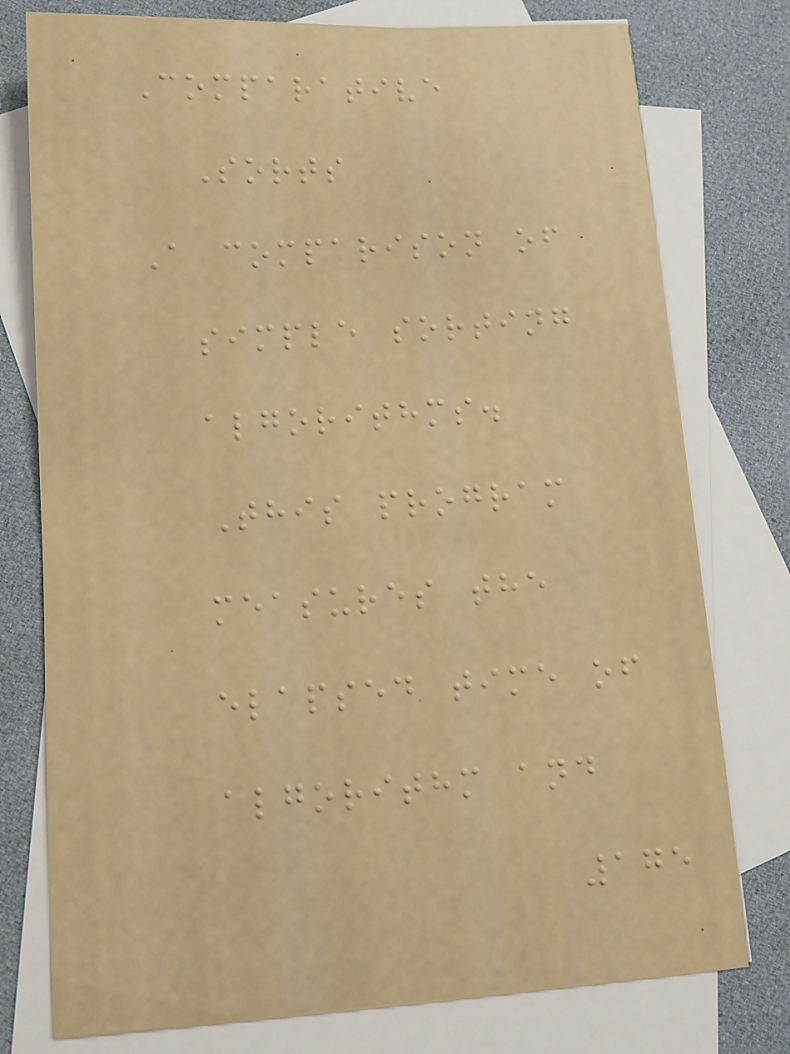Comparative
Sorts
A comparison of
simple sorting
algorithms.
This program
measures the
elapsed time of
algorithm and
175
